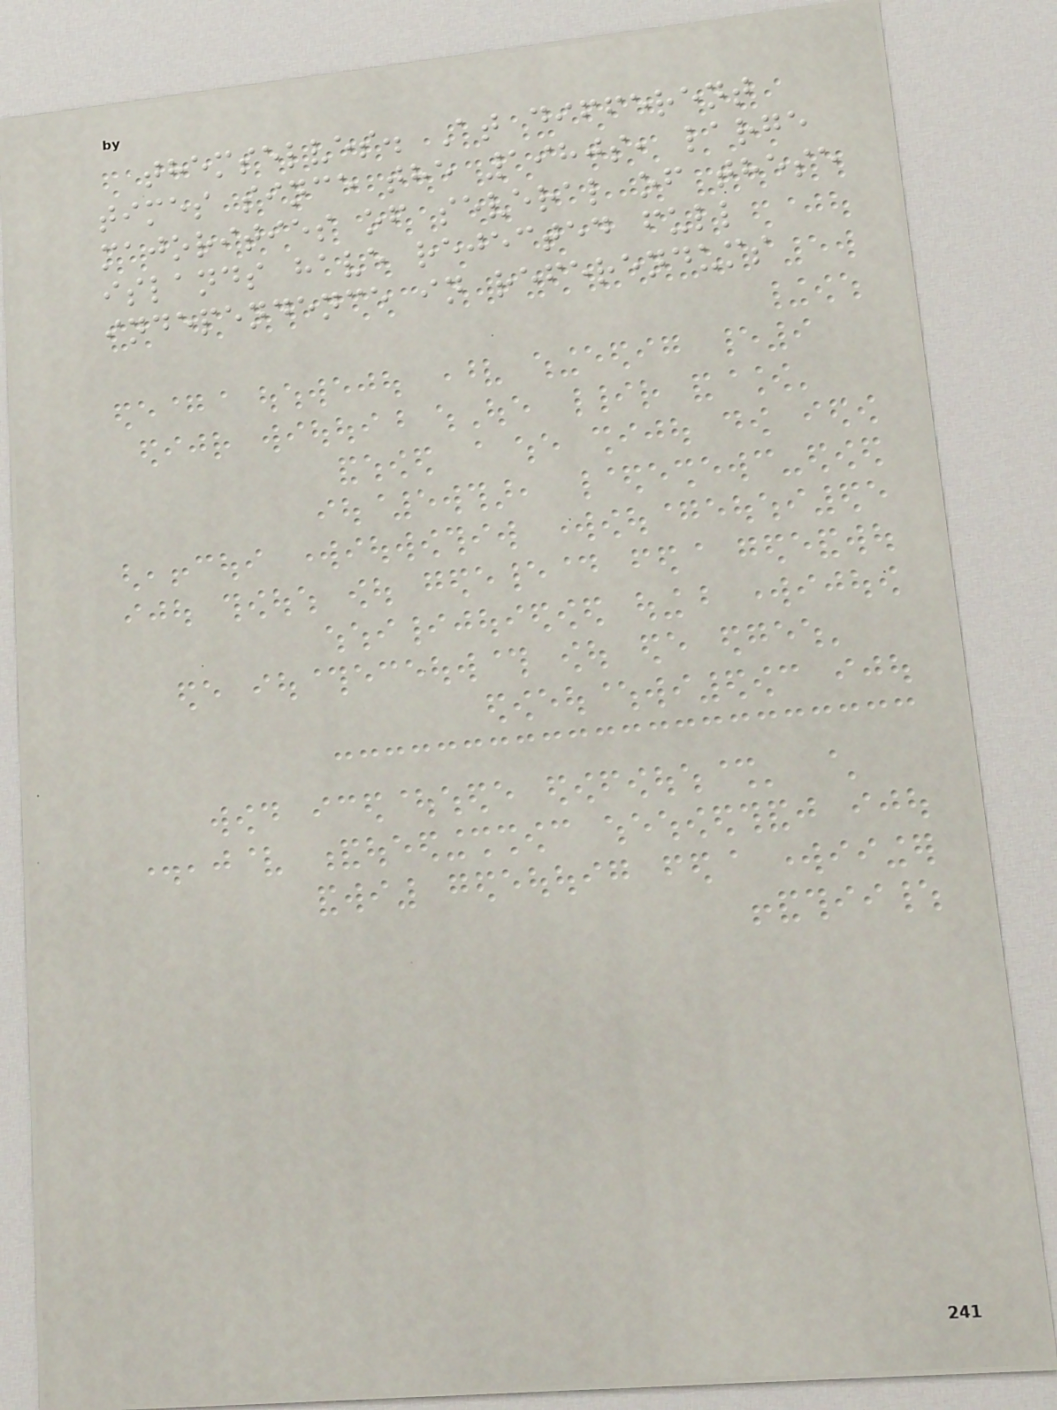themselves. At different
times since the 1980s, large
majorities of several of these
islands have rejected full
independence in referendums
